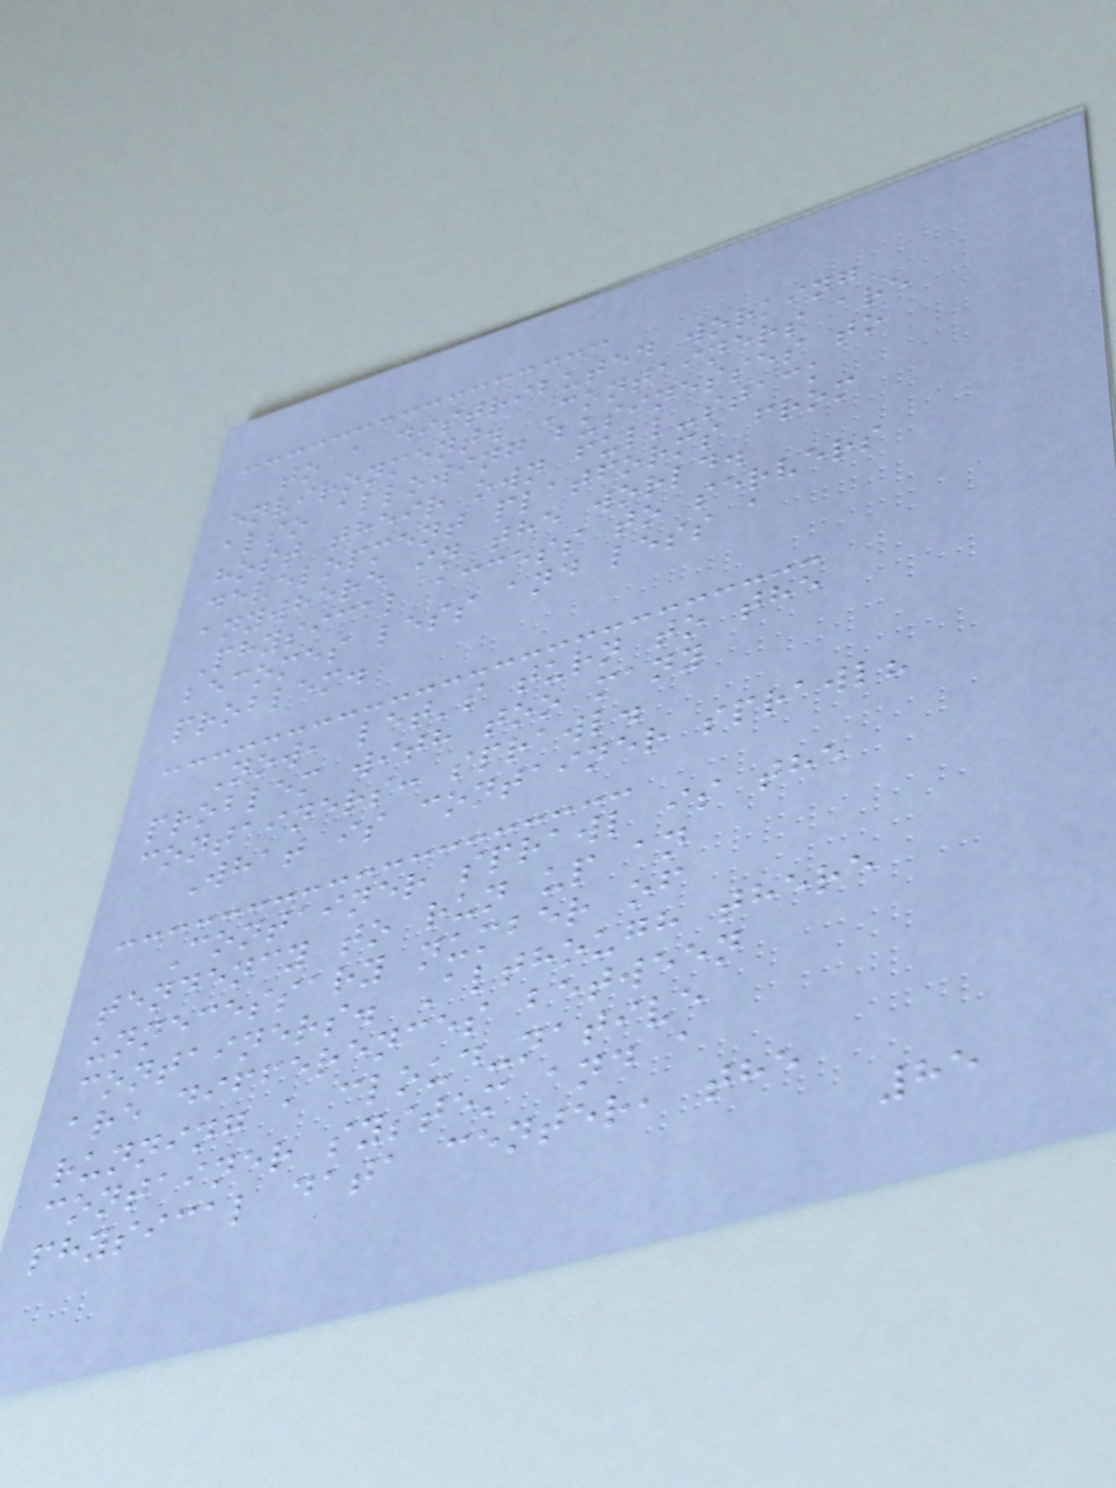to a distributed working
environment. Containers are
also allowing businesses to
host their own full-stack
development platforms from
anywhere in the world.
Physical access to servers
becomes less and less a
problem.
Now, let's turn to the
problem with too many
containers: sprawl.
What is container sprawl?
Container sprawl is the
tendency to run up an
unnecessary number of
containers. Although there
are differences between
running a cloud-native
container system and a
physical data center, the
85
